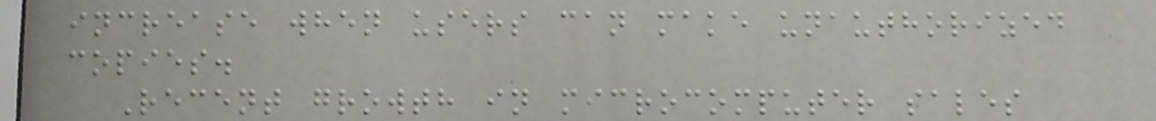increase when users can make unauthorized
copies.
Recent growth in microcomputer sales
